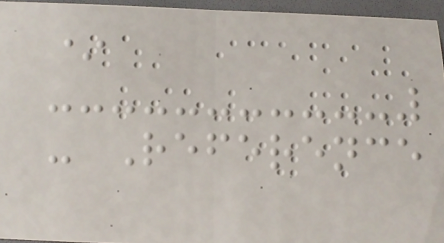*
- Reference
